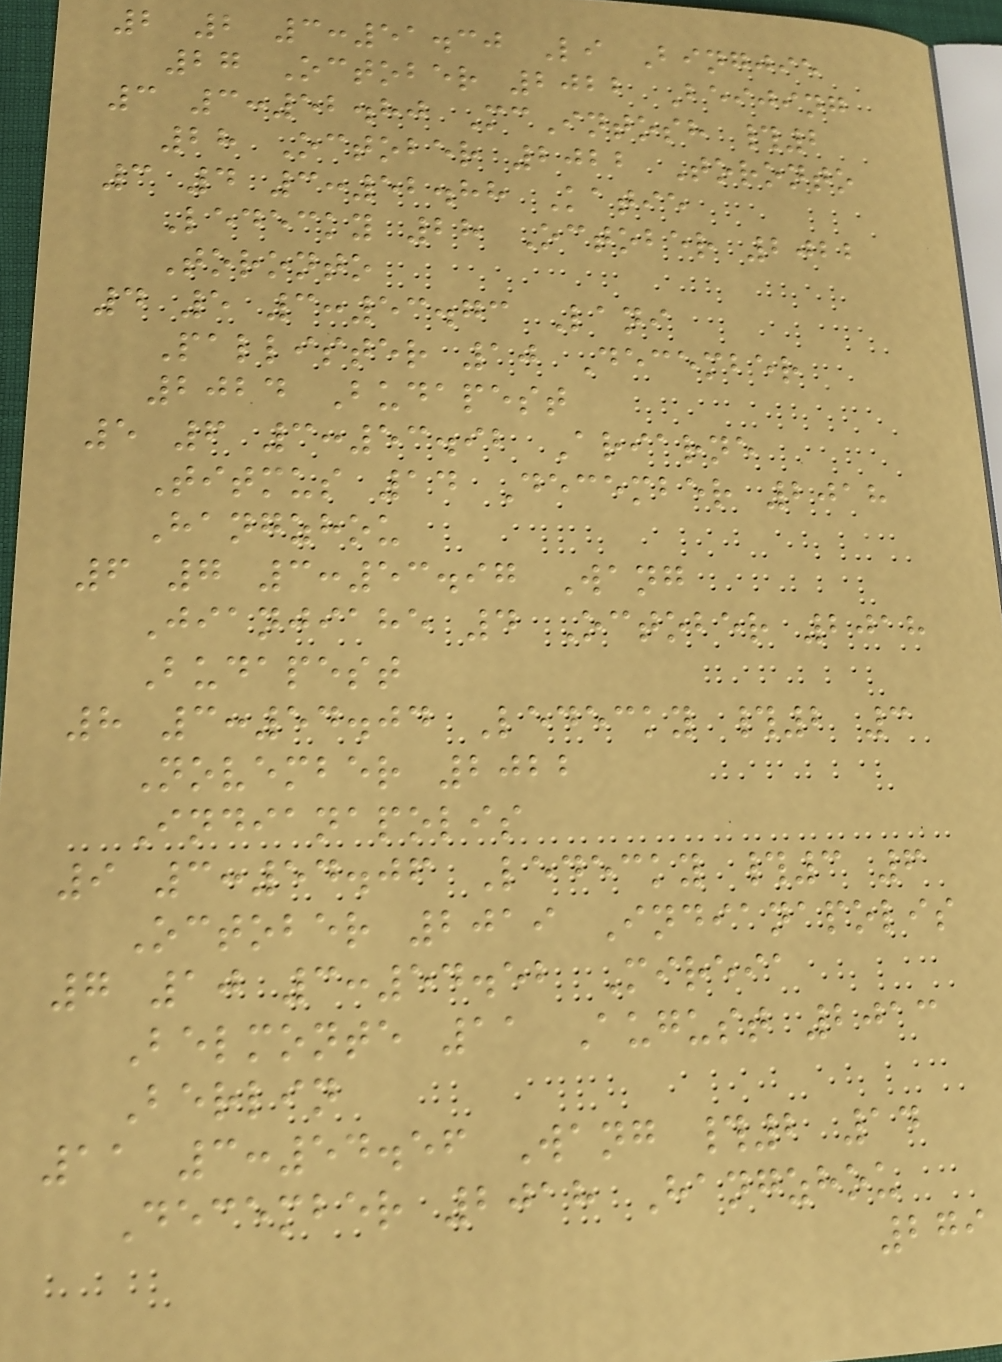2 2 3:51.30 Li Bingjie
27 October 2022 Beijing
3 3:52.80 McIntosh #2
28 October 2022 Toronto
3 4 3:52.88 Katie
Ledecky 28 October 2022
Toronto
4 5 3:53.73 Lani
Pallister 10 December
2024 Budapest
5 6 3:53.92 Ariarne
Titmus 14 December 2018
Hangzhou
6 7 3:53.97 Wang
Jianjiahe 4 October 2018
Budapest
8 3:54.04 Ledecky #2 3
November 2022
Indianapolis
9 3:54.06 Ledecky #3 6
October 2019 Indianapolis
7 10 3:54.52 Mireia
Belmonte 11 August 2013
Berlin
11 3:54.56 Wang #2 14
December 2018 Hangzhou
279
